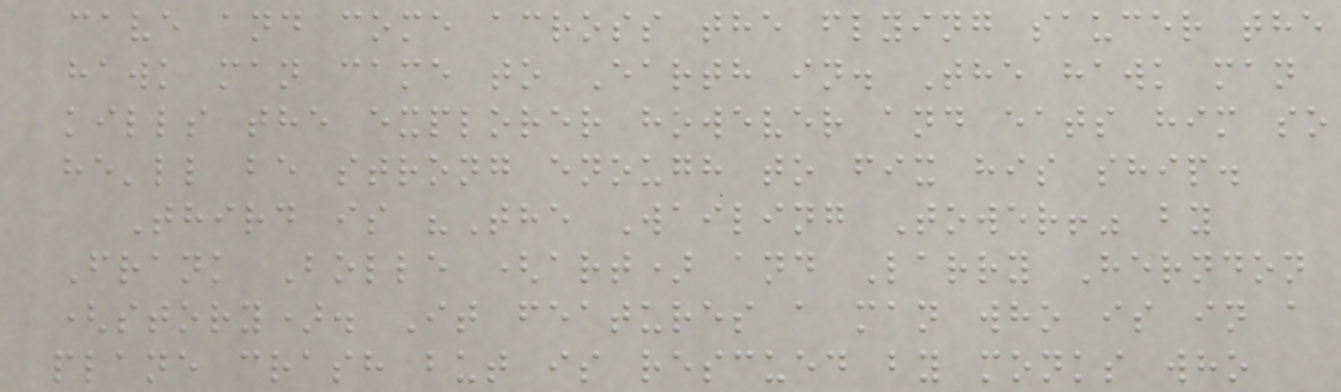cave and come across the flying saucer the
hawk man came to Earth in. The hawk man
kills the explorer however and eats him so
he'll be strong enough to fix his ship.
Third is "The Wailing Tower!" by
Frank Bolle (art) and Larry Herndon
(story). It features a man who is in a
plane crash but is rescued by monks who
